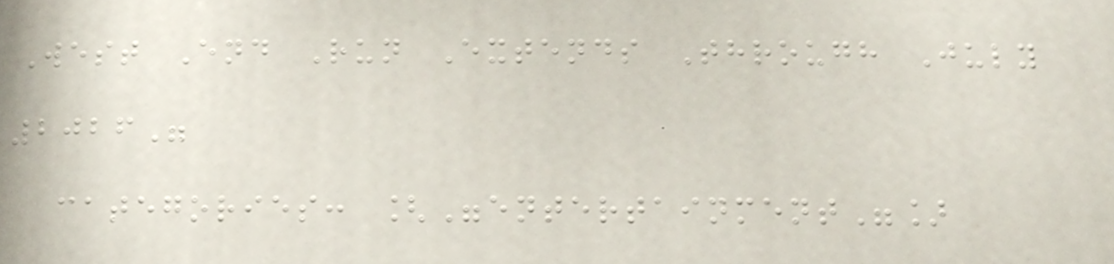West End Run Extends Through July
2026"
categories: ["entertainment"]
